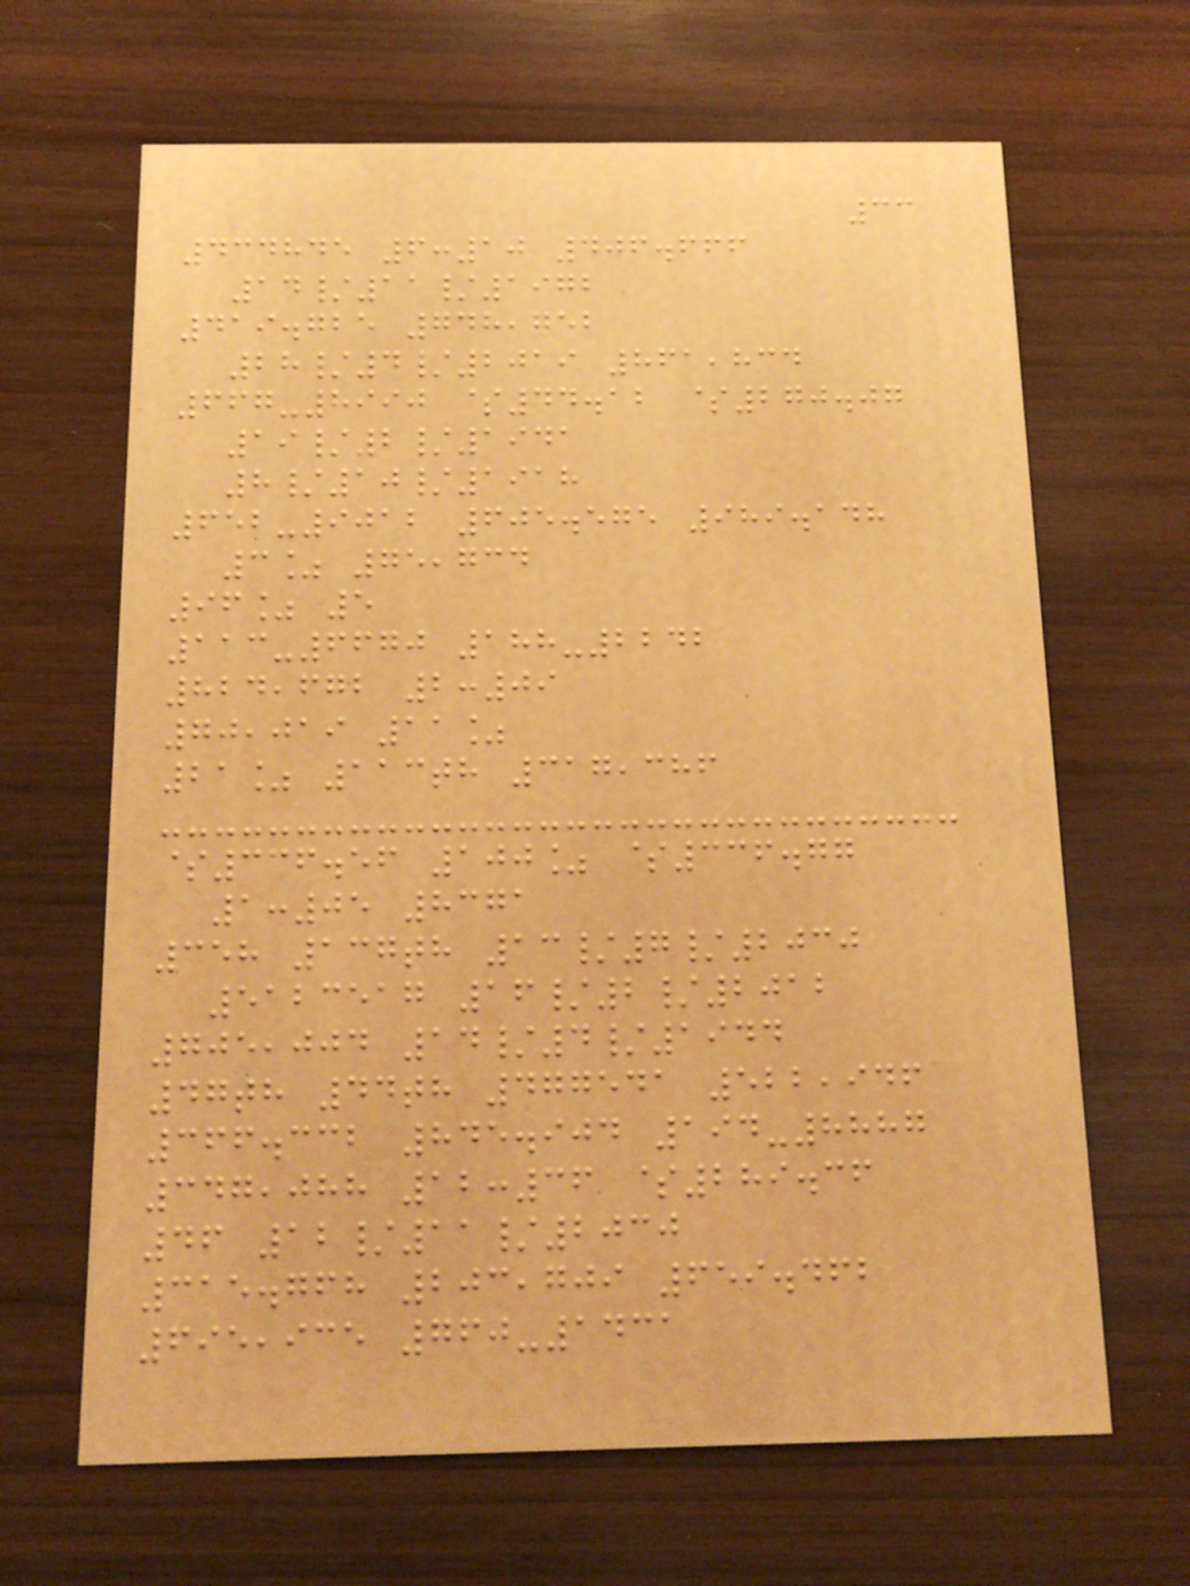33
434845 6:10 406.666
14/11/1972
419.725 748,752
28/4/2019 861,834
667-8990 $44.12 $270.07
19/2/1941
8/10/1918
652-9012 605.575 989.148
3% 75,734
96% 5
113-6670 188-2242
824,672 2:09
70,019 11%
21% 113th 317,386
$336.56 100% $336.77
1:05 8371
358 137th 13/7/2030
5123517 16/2/2012
705,004 14/4/1944
47th 44th 477541 522,946
366.332 845.904 194-8887
347,088 12:36 $289.36
46 12/11/2030
315.768 203,709 659.462
695,935 760-1431
